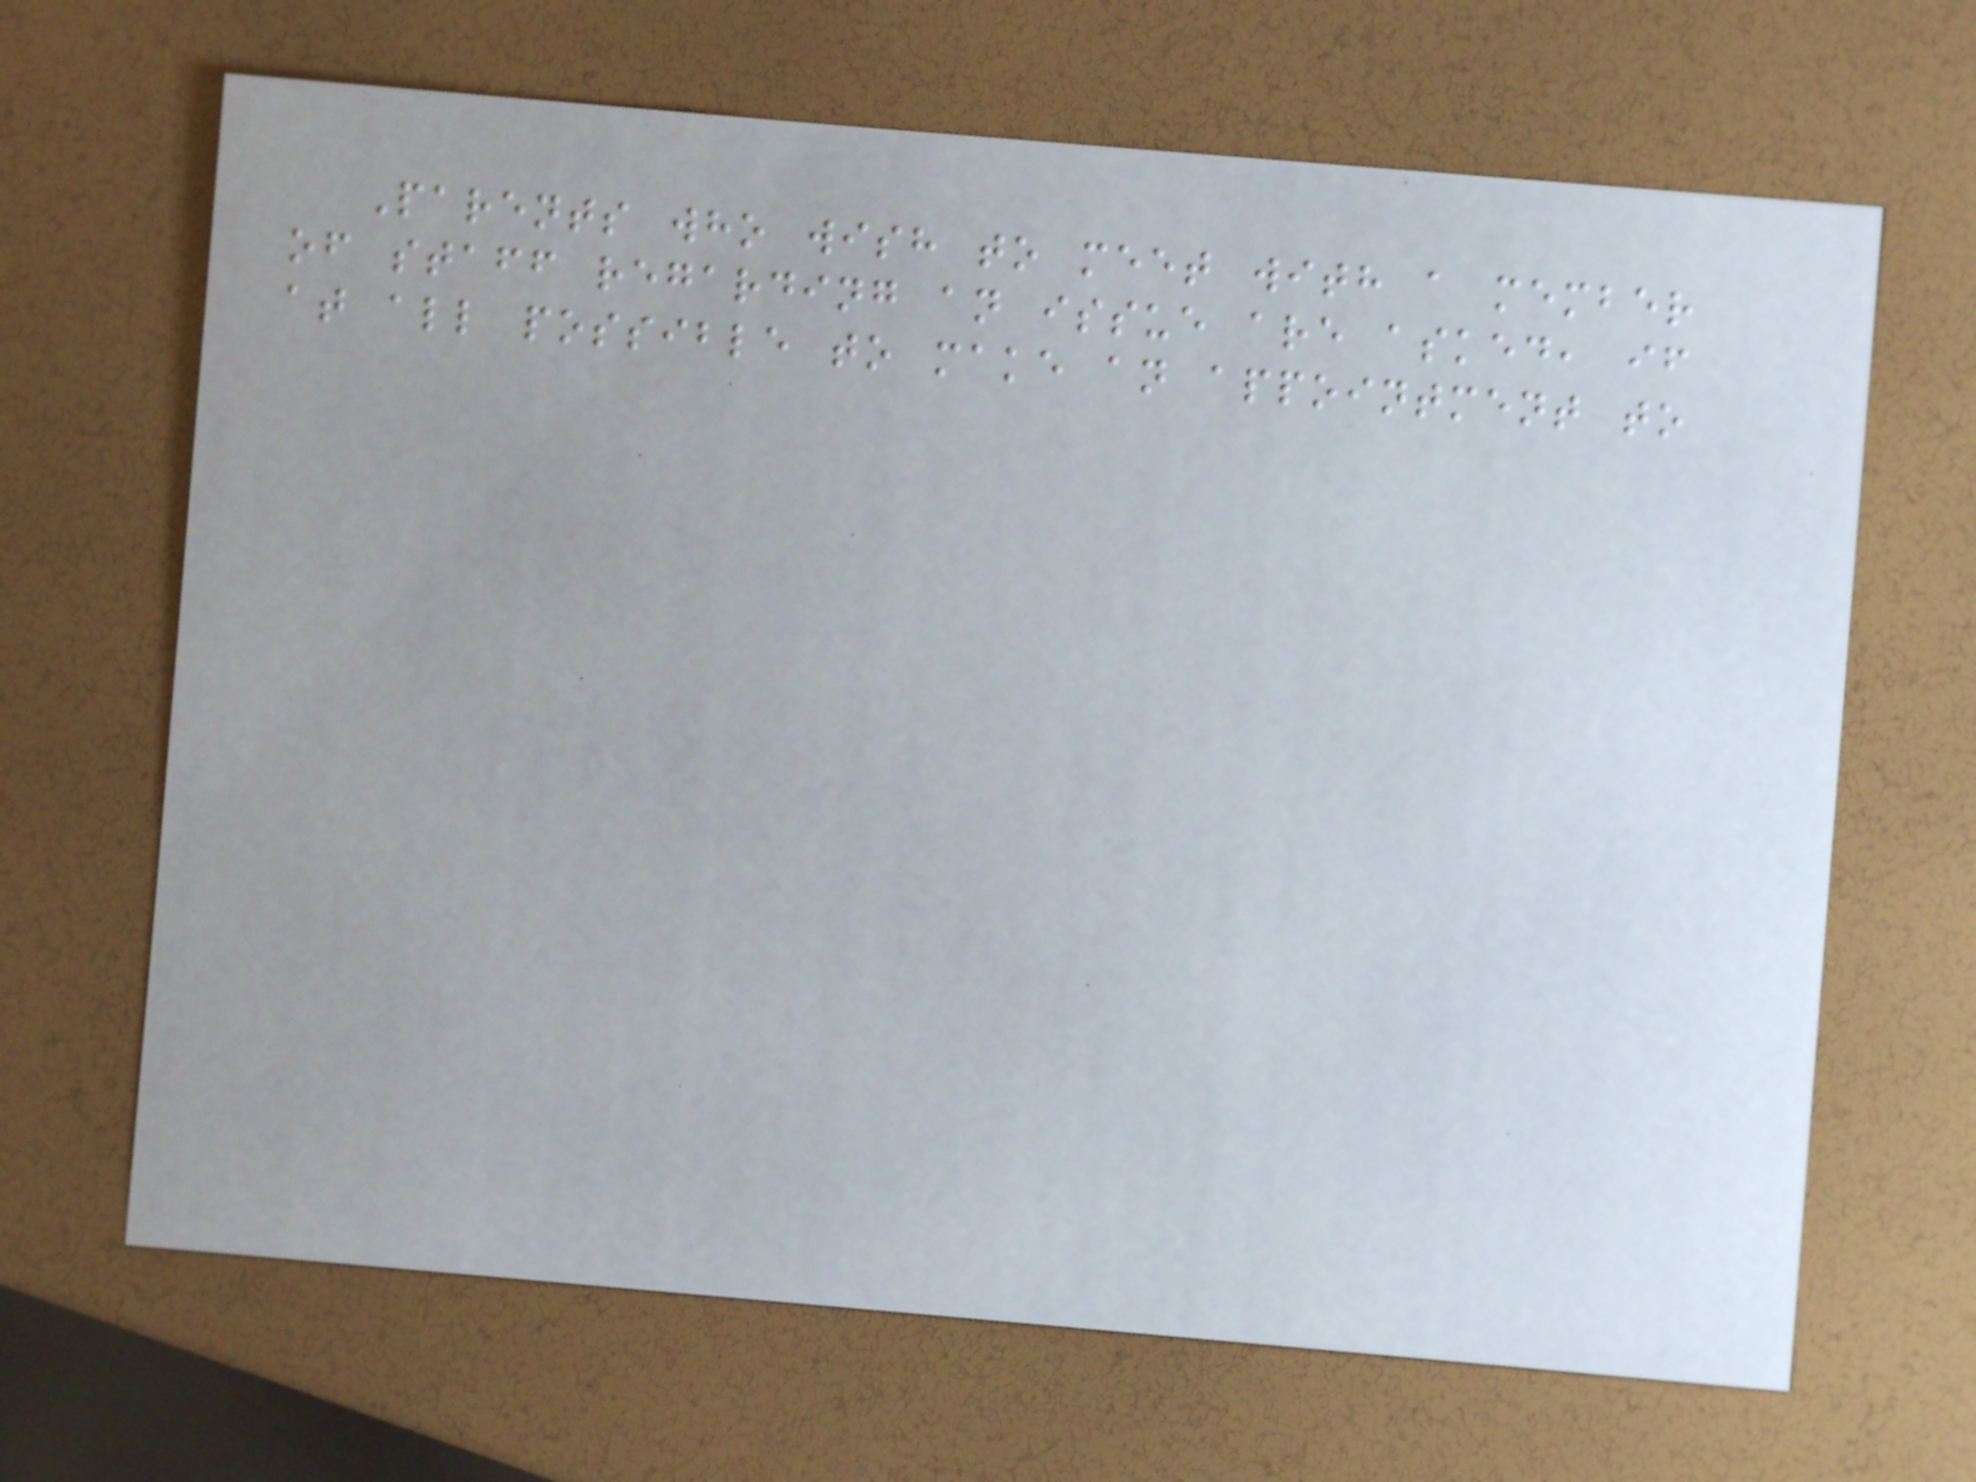Parents who wish to meet with a member
of staff regarding an issue are asked, if
at all possible to make an appointment to
